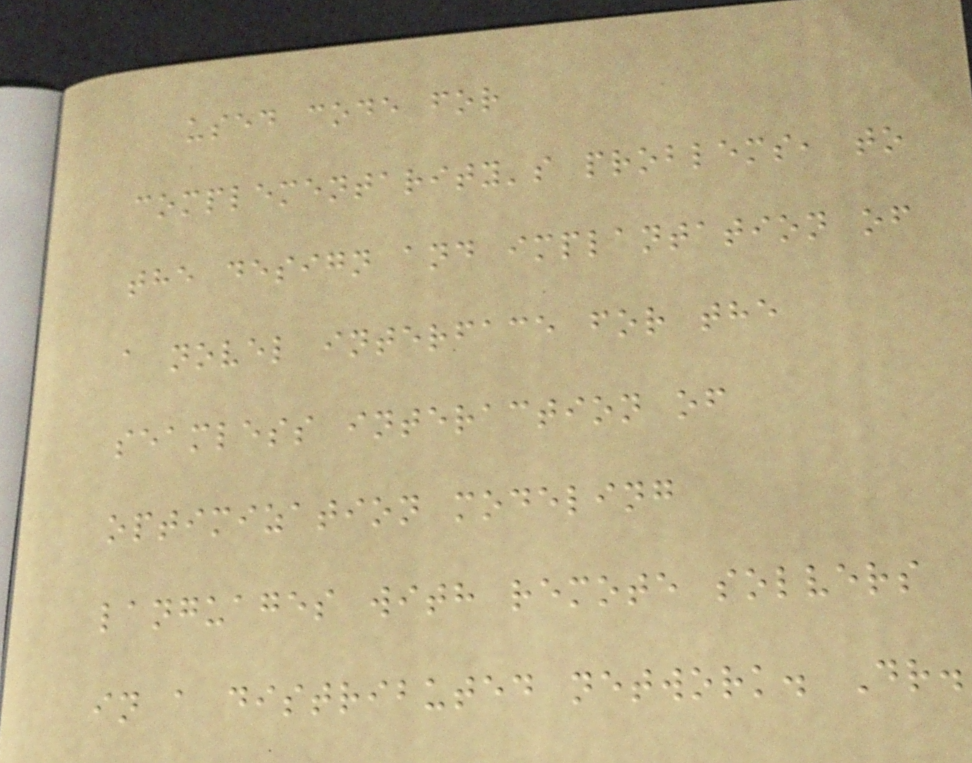used code for
complementarity's problems, to
the design and implantation of
a novel interface for the
seamless interaction of
optimization modeling
languages with remote solvers
in a distributed network. Dr.
